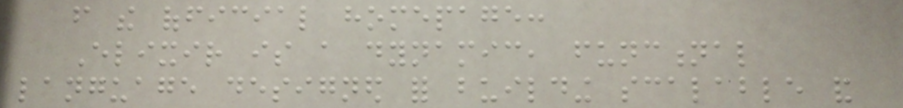from the official homepage:
Elixir is a dynamic, functional
language designed for building scalable and
